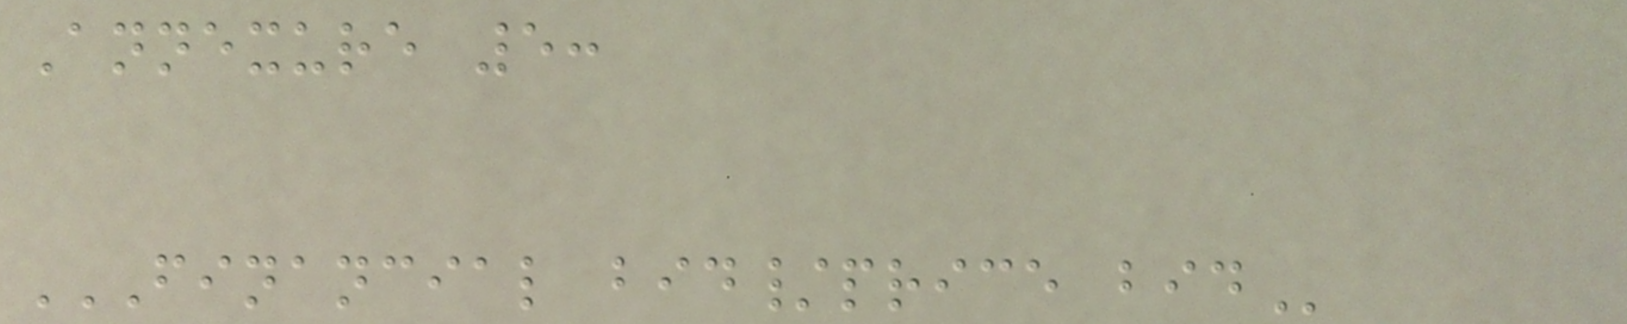Annexure 5:
FINANCIAL BID/PRICE BID
